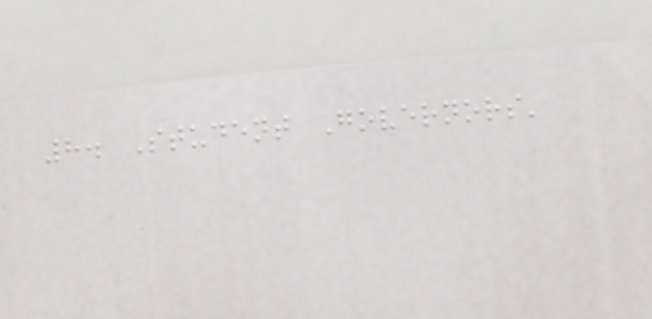8. Student Governors'
